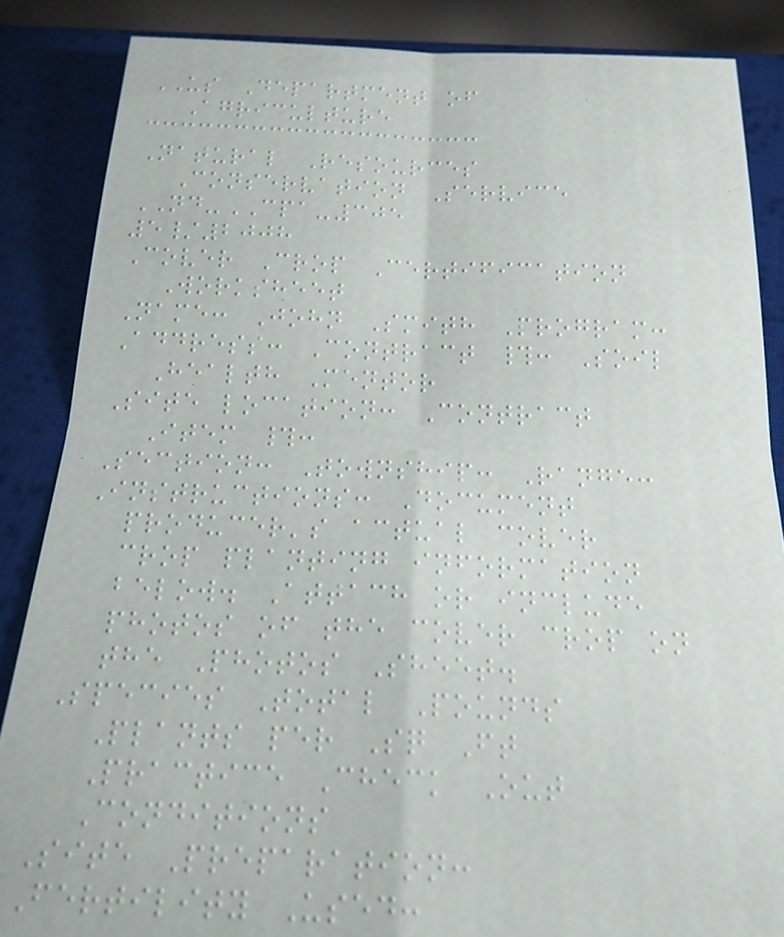US Department of
Agriculture
Natural Resources
Conservation Service
ND-CPA-305
5/2008
Cover Crop Certification
Worksheet
Name: John Smith Program:
Address: Contract #: Soil
Health Mentor
Site location: Contract
Item #:
Section: Township: Range:
Instructions: Document
producer's actual cover
crop planting information
below. Attach or include
photos of the cover crop on
the Photos Sheet.
Species Total Pounds
Plants per Sq Ft
Practice Check Out
Conditions
Site Preparation:
Fertility Used:
